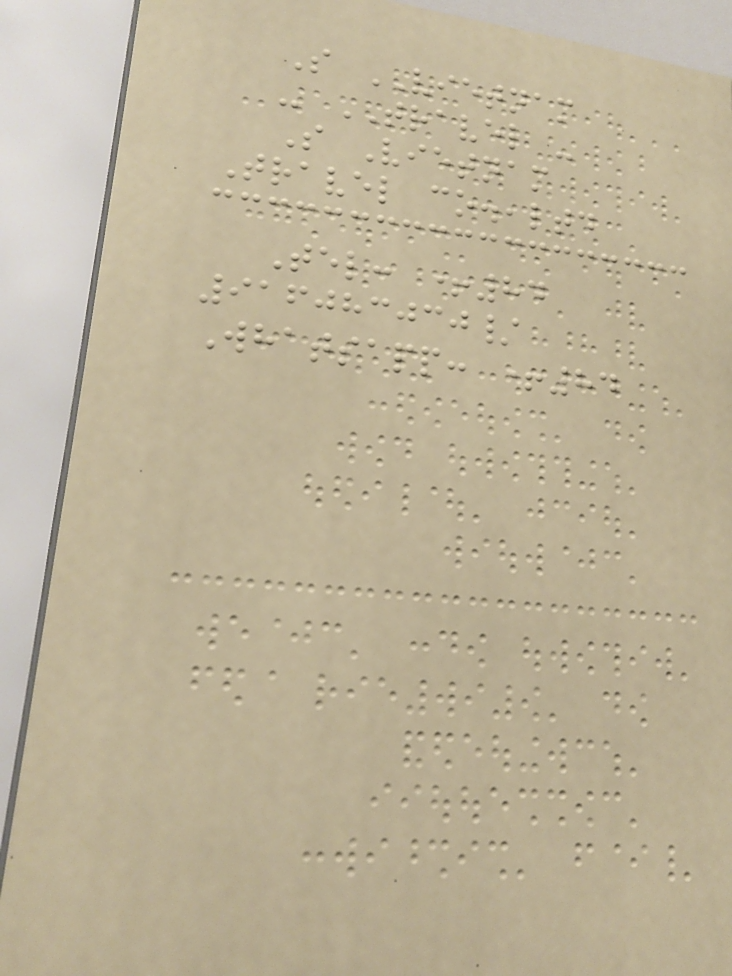S VIETNAM
- TRAVEL -
S Vietnam
Travel co.,ltd
Tel: +84
916083030/
Whatsapp: +84
